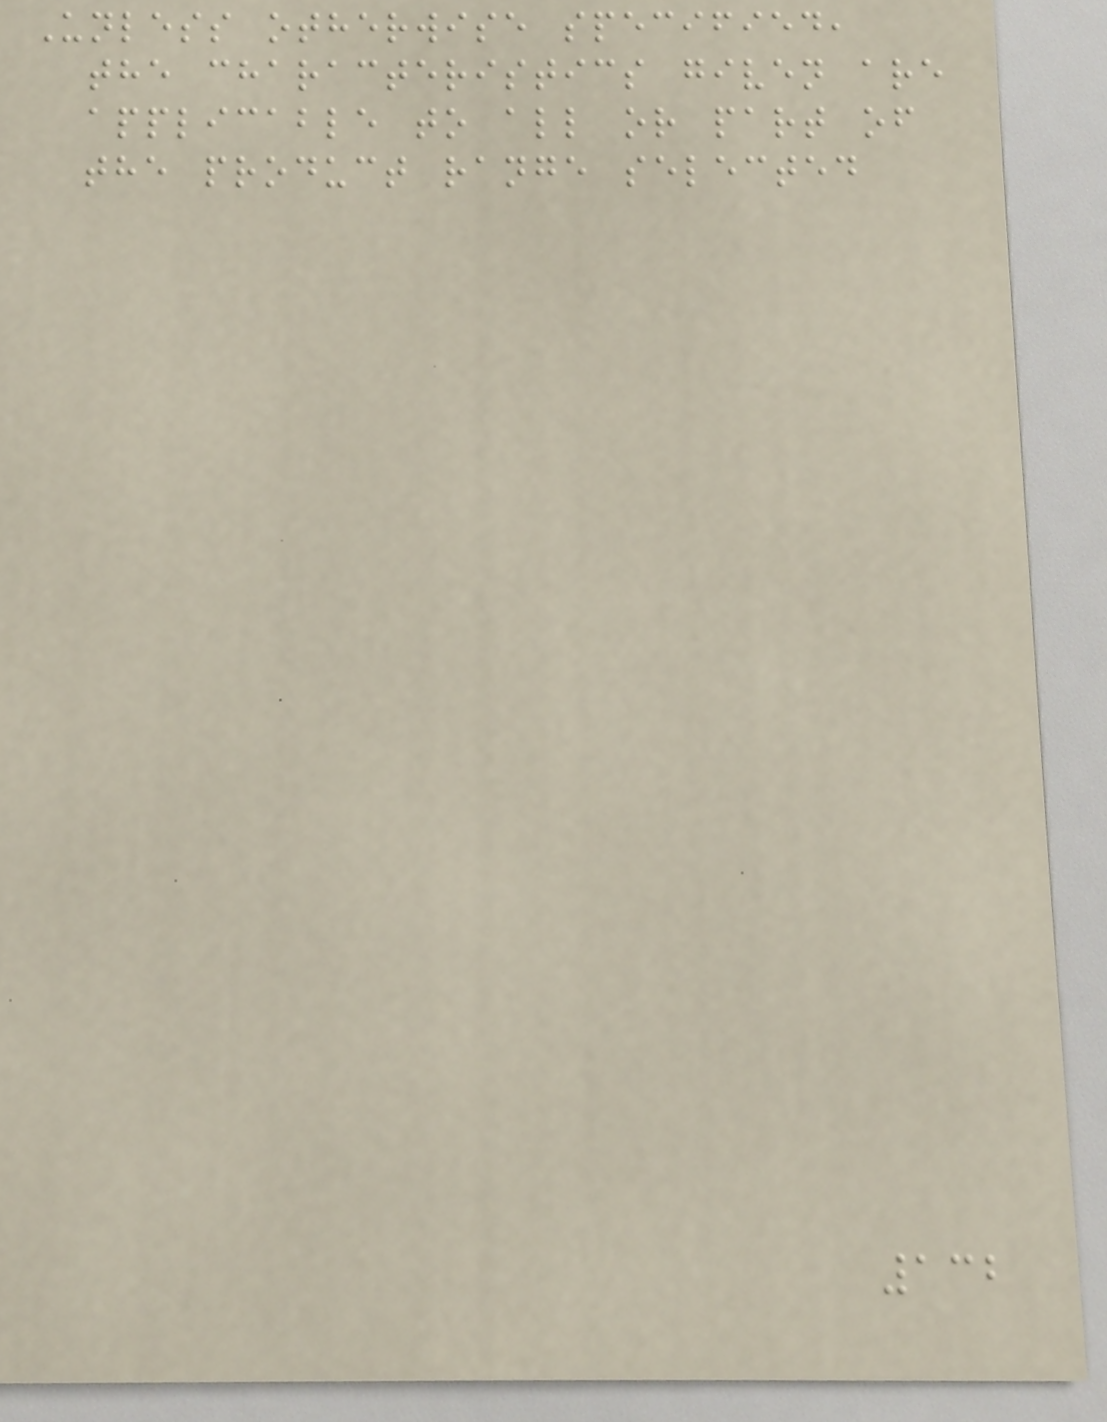Unless otherwise specified,
the characteristics given are
applicable to all or part of
the product range selected
132
